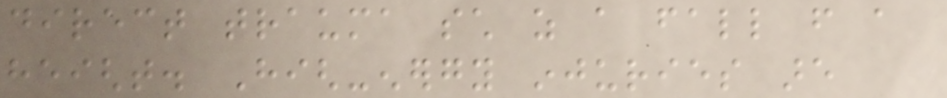direct trauma such as a fall from a
height. High-energy injuries are
